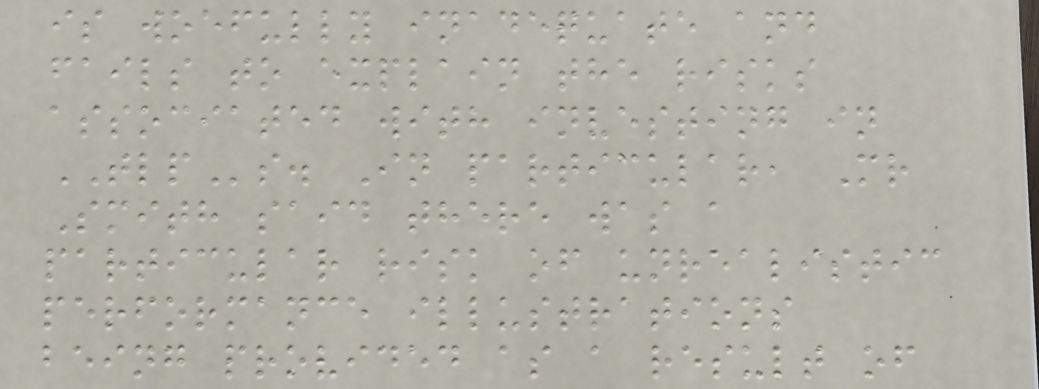is woefully inadequate and
fails to explain the risks
associated with investing in
TLPs. In particular, Mr
Smith said there was a
particular risk of unrealistic
performance illustrations
being provided as a result of
